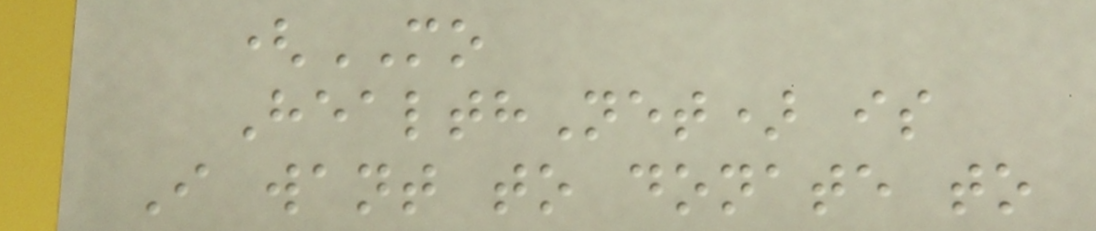(MO
HealthNet) is
I want to donate to
